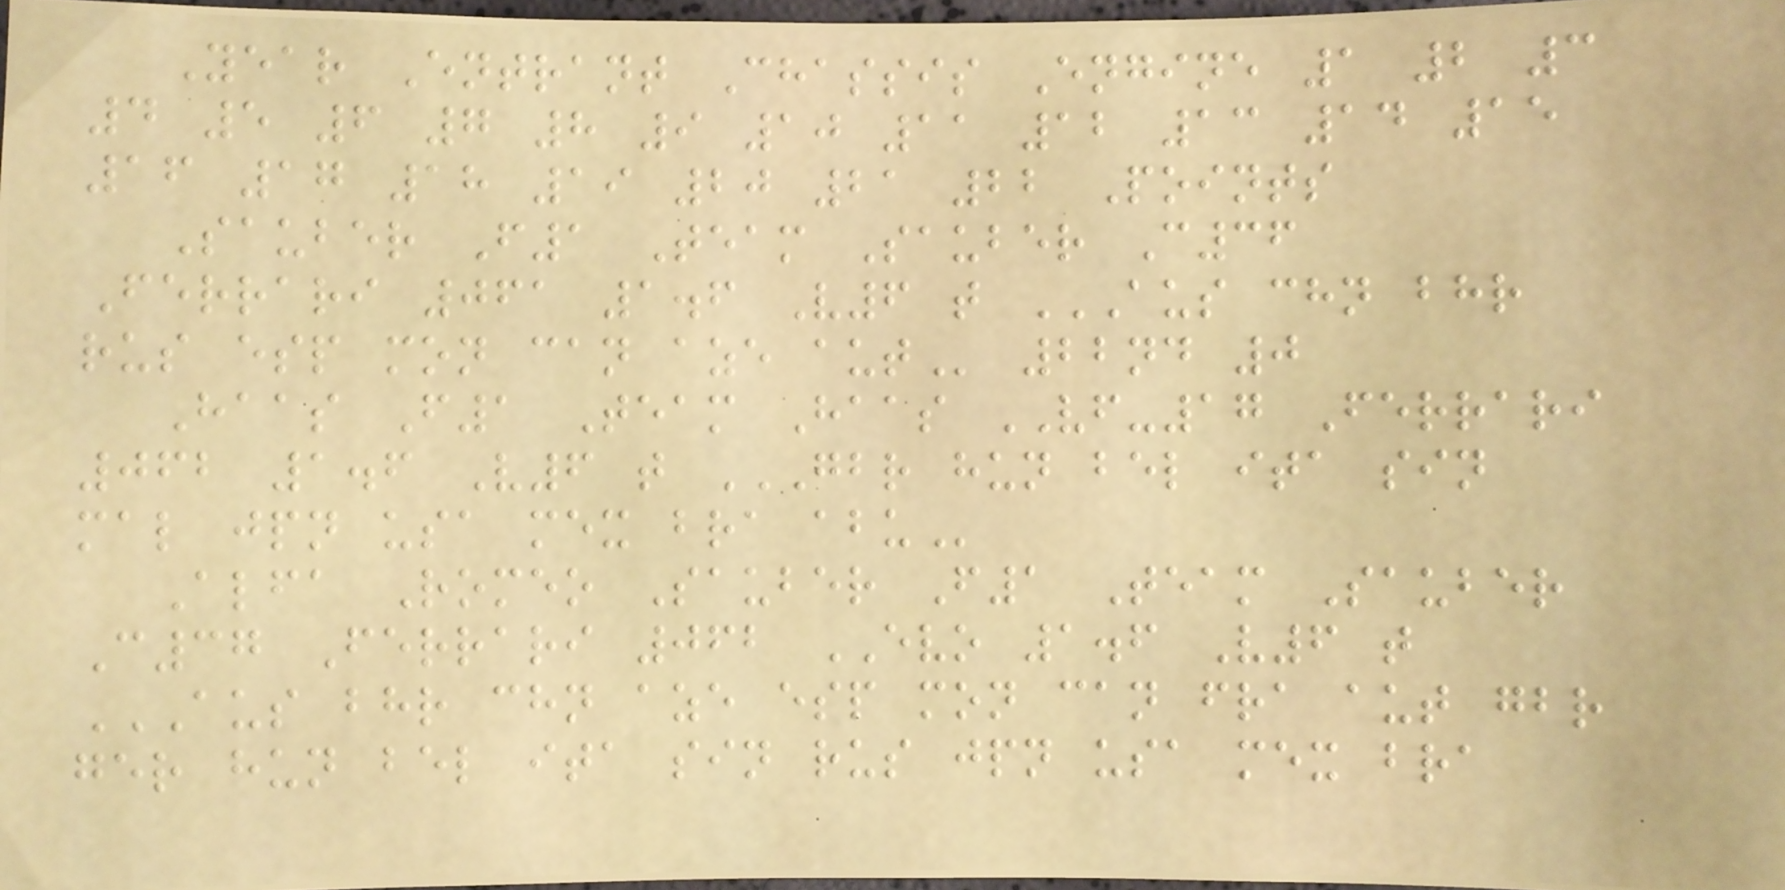Year Entrant Chassis Engine 1 2 3
4 5 6 7 8 9 10 11 12 13 14 15
16 17 18 19 20 21 22 Points
Sauber F1 Team Sauber C36
Ferrari 061 1.6 V6 t AUS CHN BHR
RUS ESP MON CAN AZE AUT 22nd 0
Haas F1 Team Haas VF-17 Ferrari
062 1.6 V6 t GBR HUN BEL ITA SIN
MAL JPN USA MEX BRA ABU
Alfa Romeo Sauber F1 Team Sauber
C37 Ferrari 062 EVO 1.6 V6 t
AUS BHR CHN AZE ESP MON CAN FRA AUT GBR
GER HUN BEL ITA SIN RUS JPN USA MEX BRA
